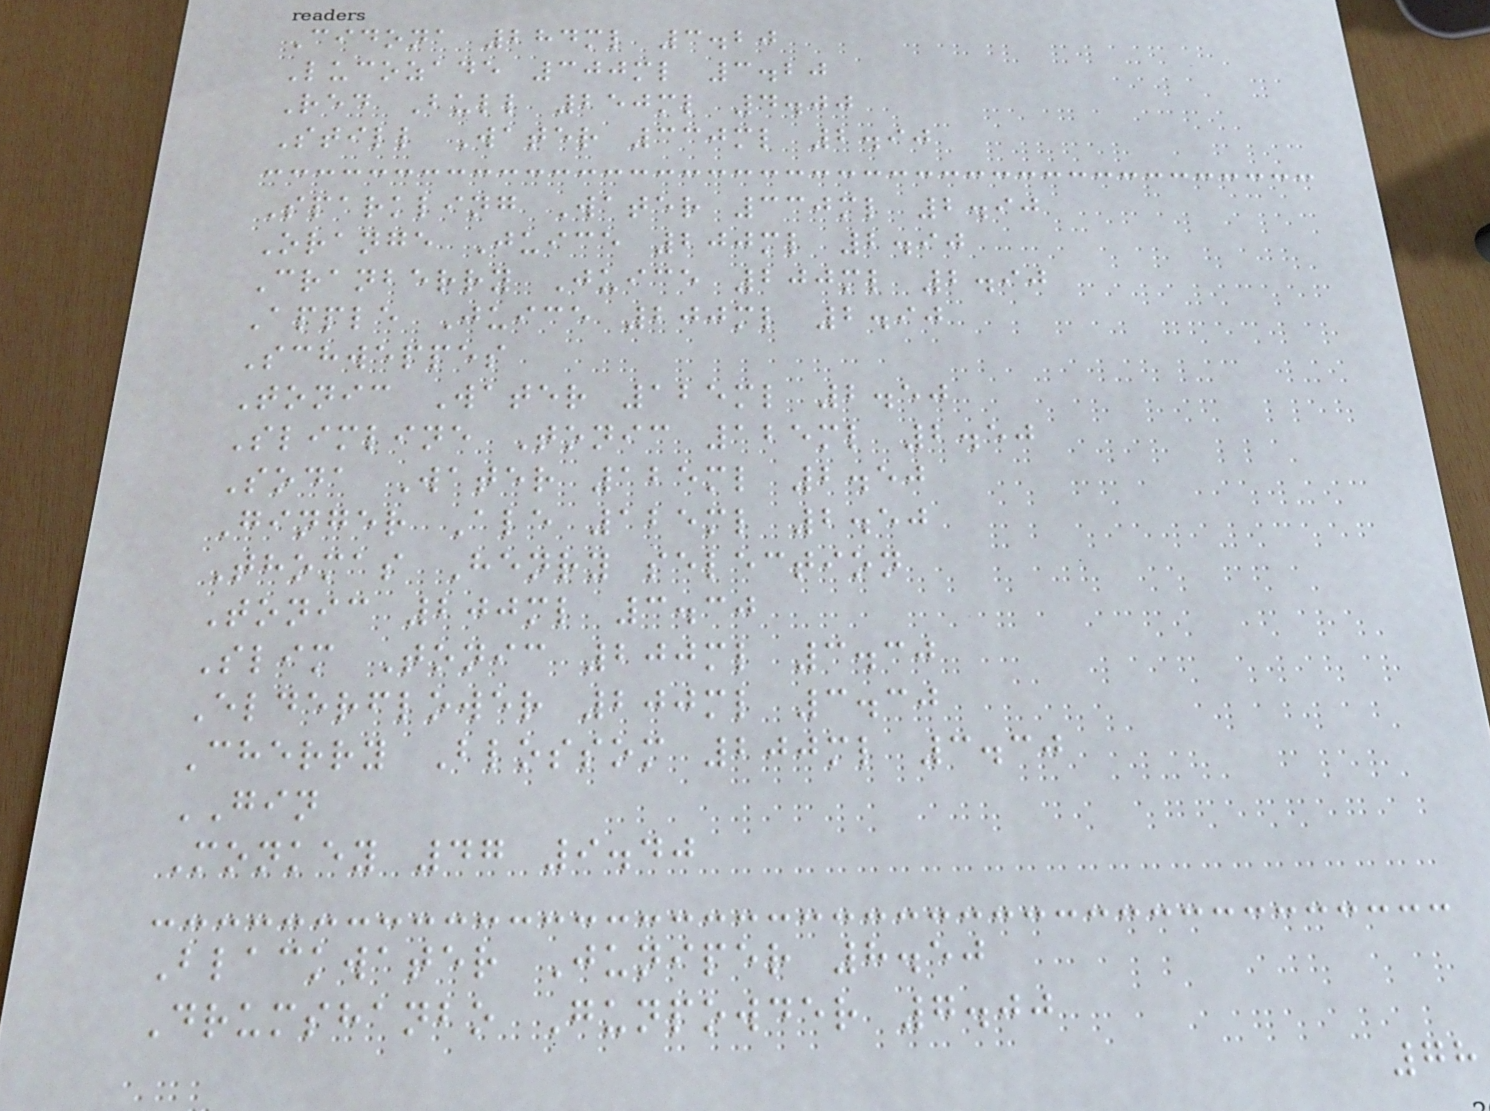Cidona 284ml 3.20
Lucozade 300ml 3.20
Red Bull 250ml 4.00
Still Water 330ml 2.90
Sparkling Water 330ml 2.90
Orange Juice 200ml 2.90
Cranberry Juice 200ml 2.90
Apple Juice 200ml 2.90
Schweppes
Tonic Water 125ml 2.50
Slimline Tonic 125ml 2.50
Soda Water 125ml 2.50
Ginger Ale 125ml 2.50
Thomas Henry selection
Tonic 200ml 3.30
Slim Tonic 200ml 3.30
Elderflower 200ml 3.30
Cherry Blossom 200ml 3.30
GIN
Monkey 47 9.40
Blackwater Juniper 8.50
Drumshanbo Gunpowder 7.00
78
